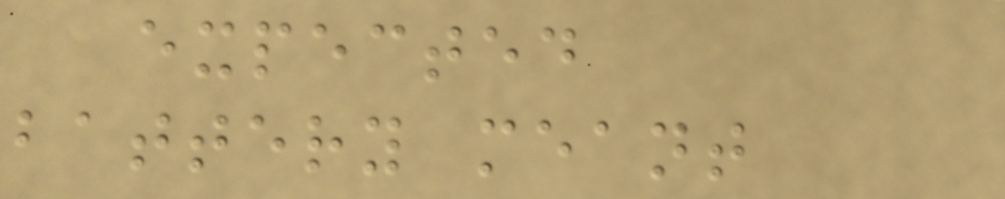expected
battery meant
